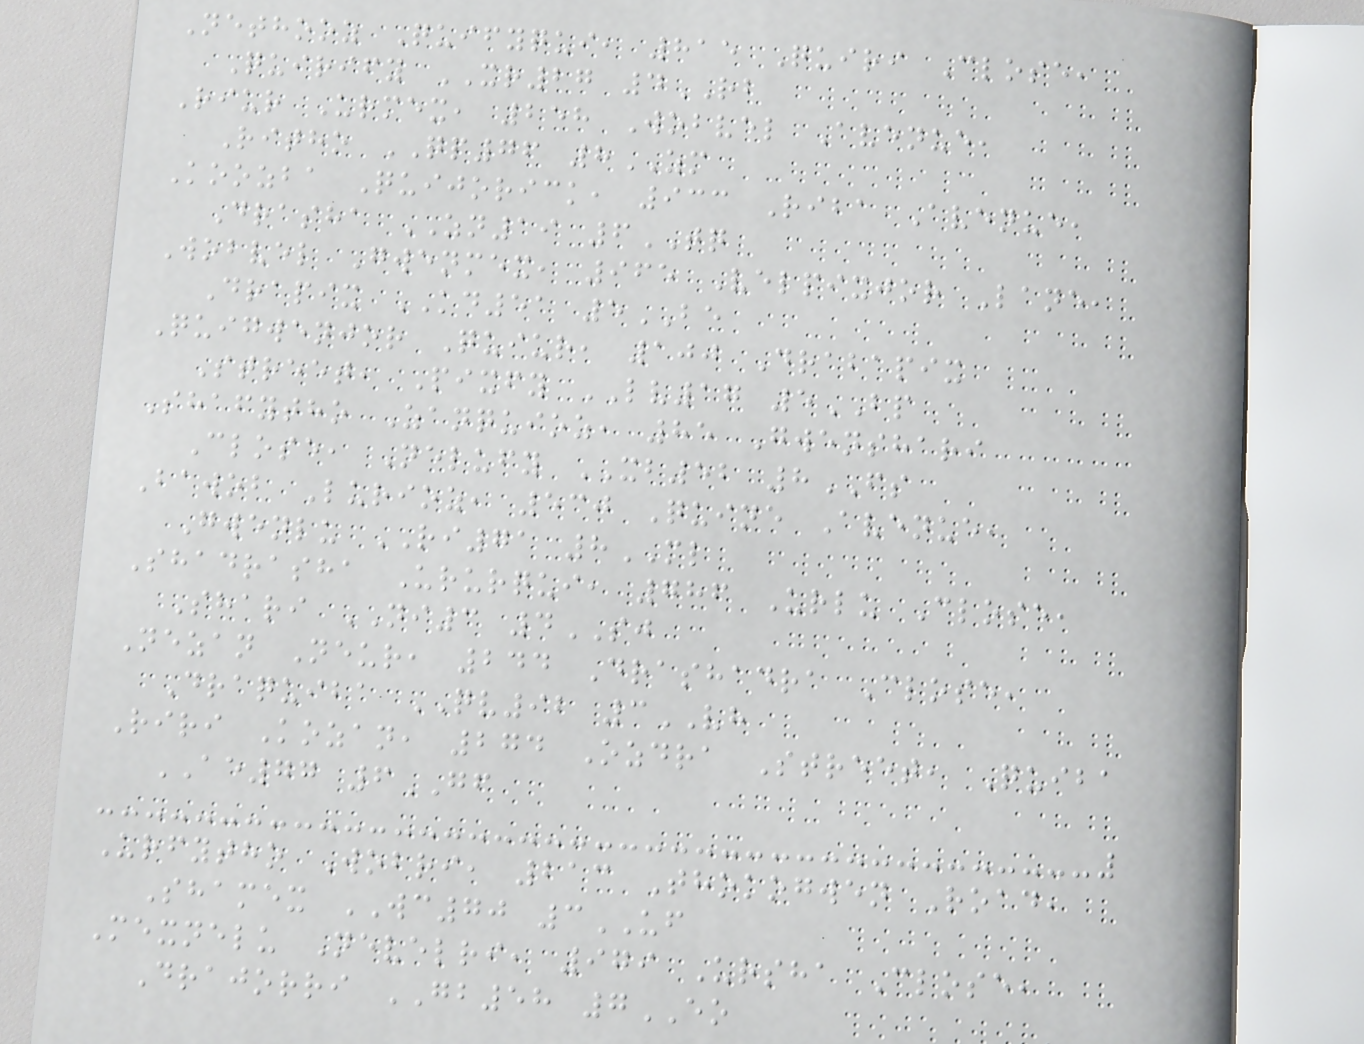Nethooz Quifyqui, 815 Quiri Close,
Quirify XR27 4RB
Riur Urmex, 258 Wobvel Avenue,
Ritho QP76 8ZM
Koozba Quijorick, 933 Riba Avenue,
Drasha ZN19 6TQ
Wobvel Gwenmex, 965 Velpixjor Lane,
Drapix KD51 5BE
Quigwenjor Quiur, 100 Drabapix
Street, Pixfy LV17 5BP
Shafytho Zanquioz, 85 Gwenshari
Close, Nelufy XB52 8FS
Bawob Lurioz, 530 Quine Avenue,
Gwenlu RI71 8ML
Shadrasha Ururqui, 786 Urlu Close,
Shari NI3 4SJ
Nezan Neur, 244 Drashadra Close,
Draquiba QV92 3VH
Riri Kozan, 274 Ozdra Street, Quiba
AE77 6GF
Urfytho Wobri, 213 Thokogwen Road,
Shamex WC70 3UF
Mexnelu Nevelri, 979 Ursha Close,
Drajorri GB58 7EO
